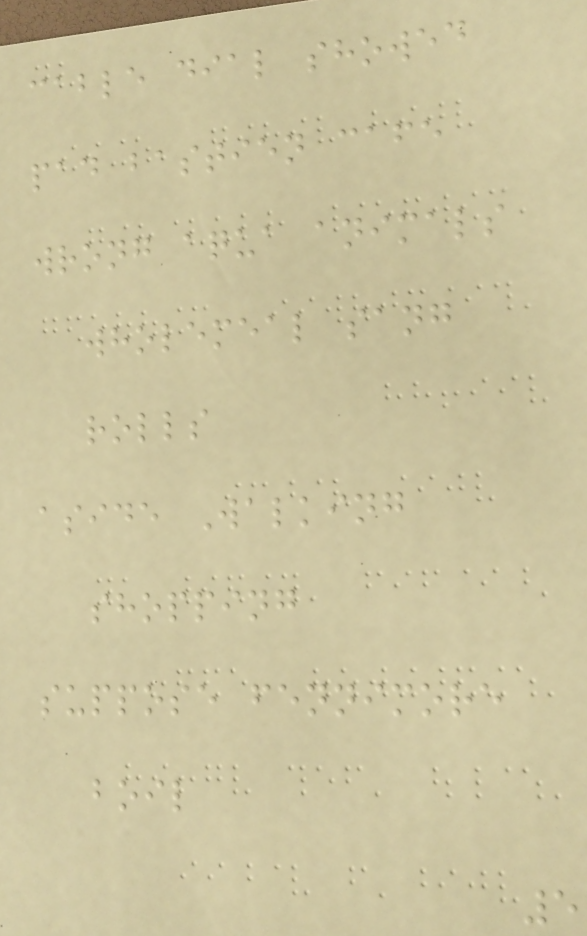cable dial showed
pad bastien cafe
wrong aqua animals
wholemeal sang
rolls
aside Walking
shopping
suppose fennimore
boil
5
